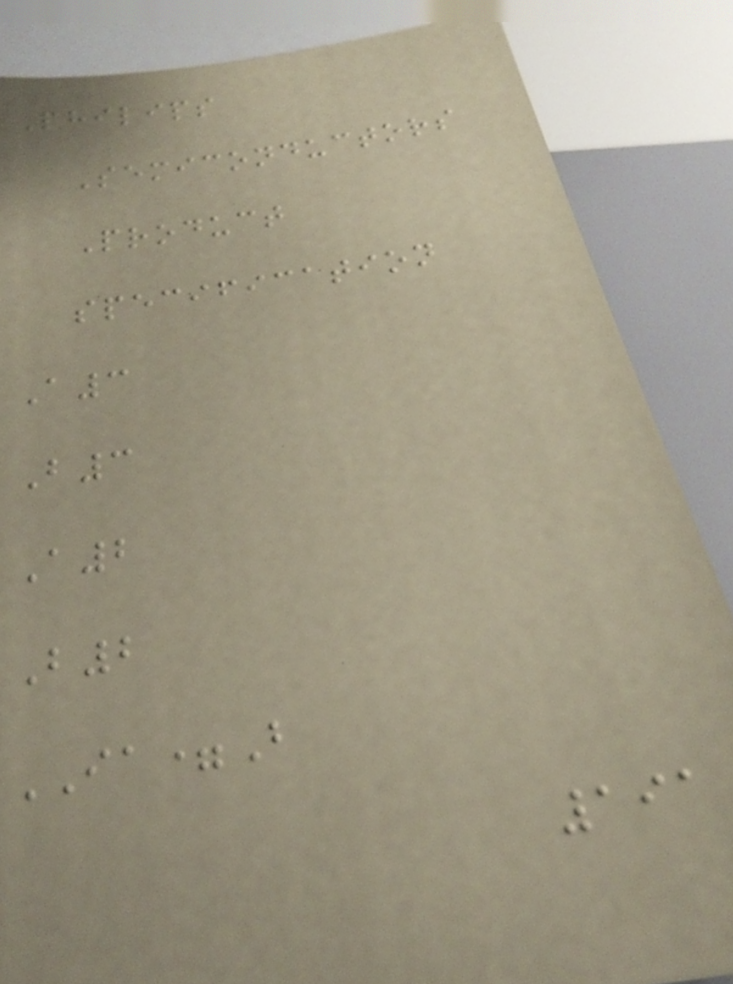Philips
Semiconductors
Product
specification
A3
B3
A2
B2
IA=B
191
